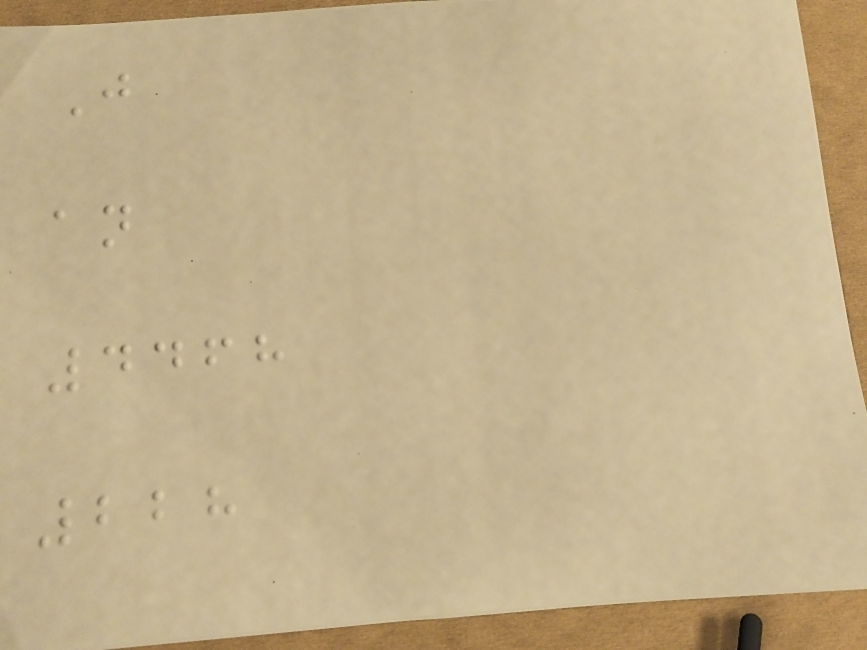J
an
4468
228
